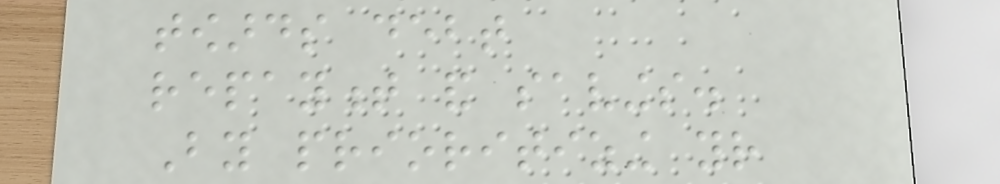towards debt
repayment and savings.
By prioritizing your
